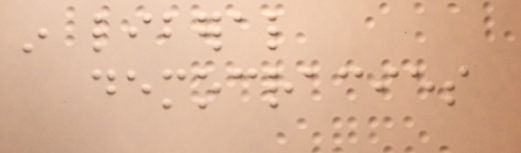in liberal
democracies
